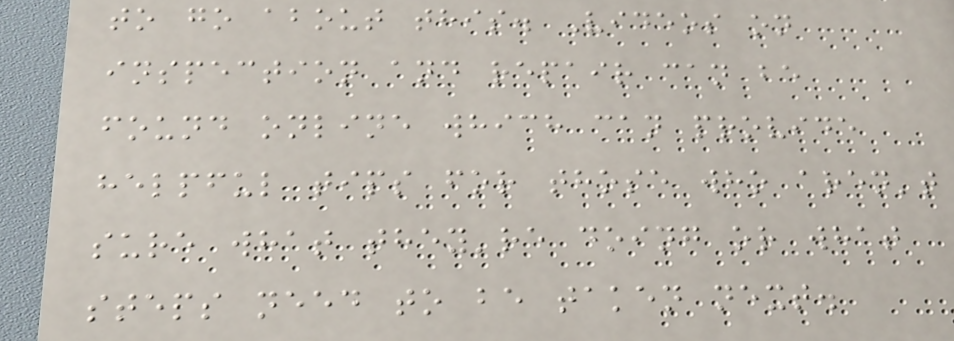to go about this. Videos on
inspection and repair can be
found online which can provide
helpful tips for those who aren't
sure what they're doing or what
steps need to be taken next.
